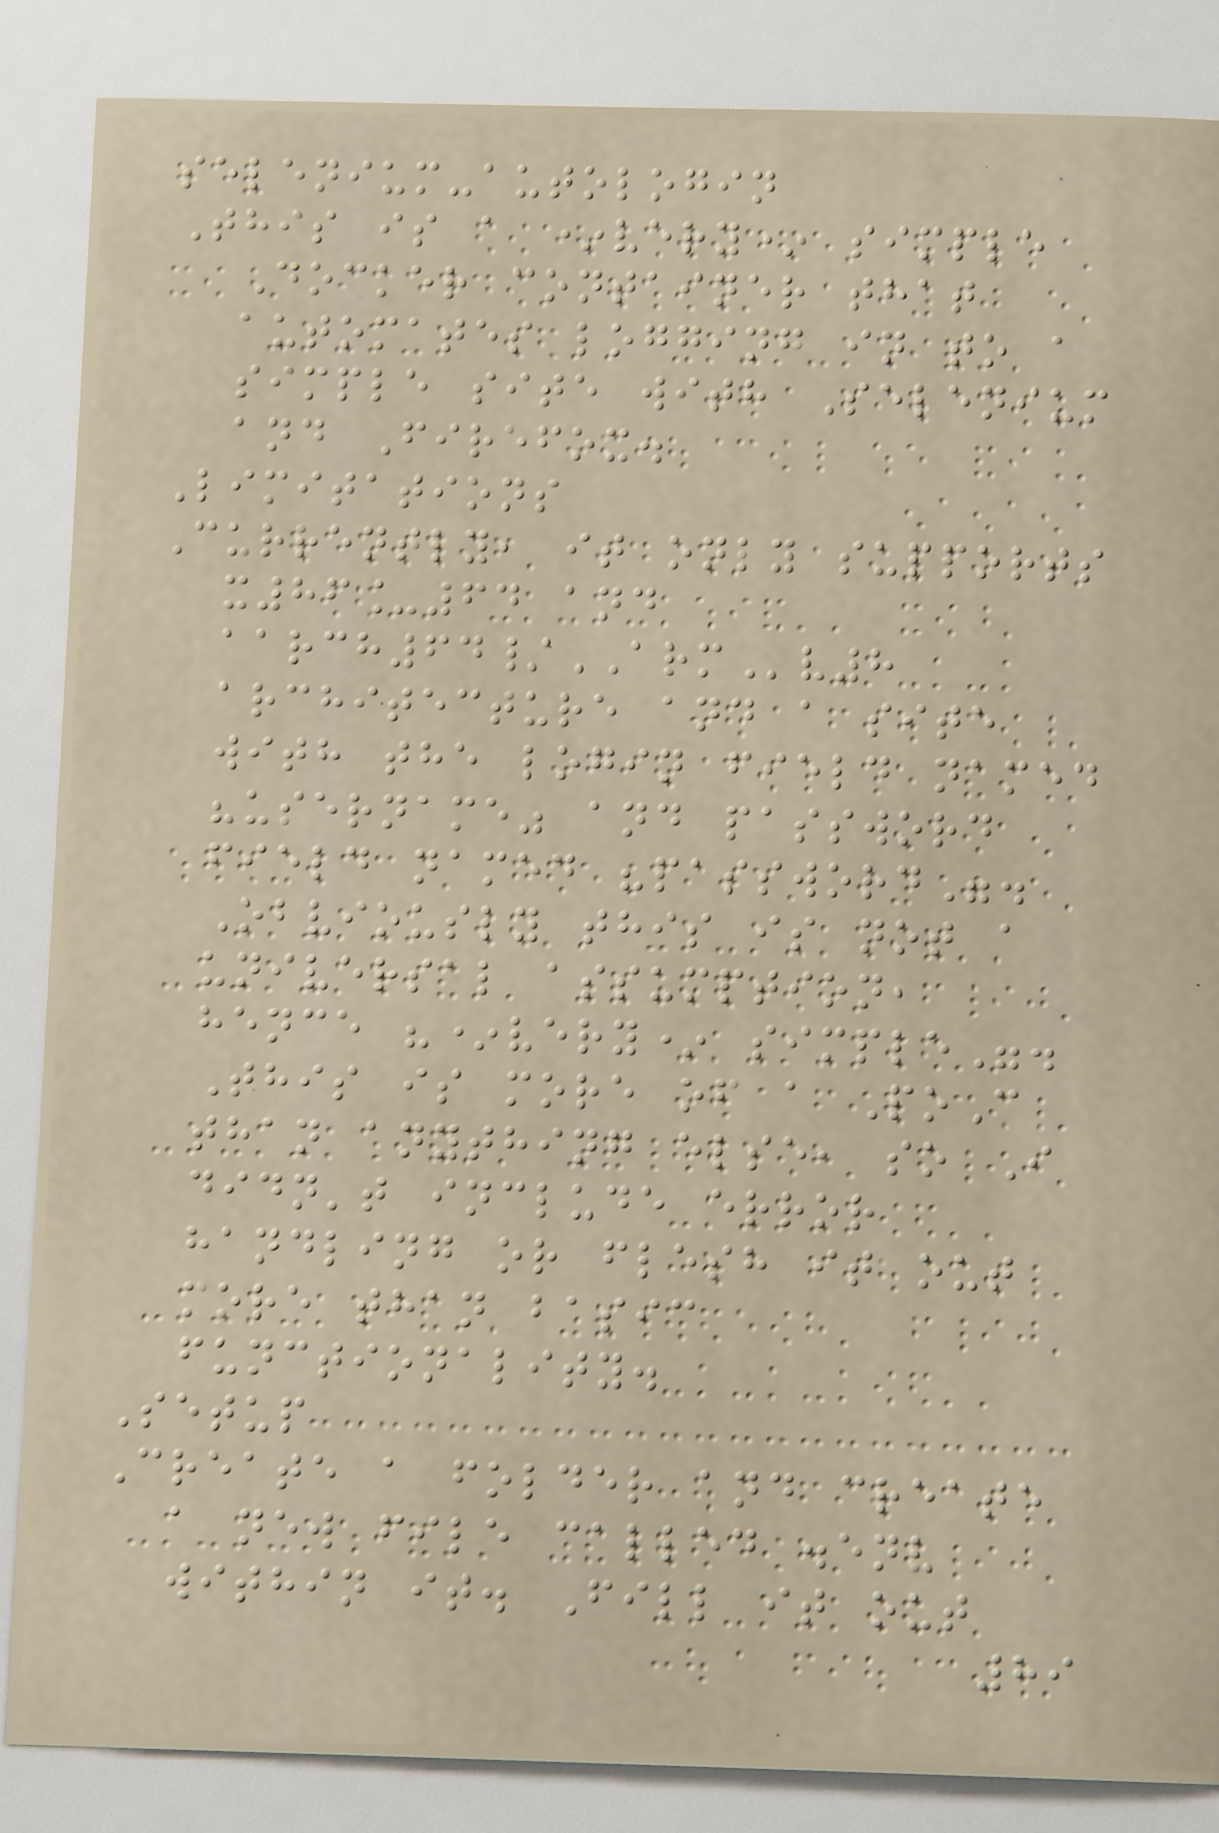selenium-autologin
This is a *very* simple
Docker container that
automates logging in to a
simple site with Selenium
and Firefox.
Limitations
Currently, it only supports
x86_64 and
aarch64/ARMv8
architecture and a site
with the login field named
"username" and password
field named "password".
Obviously this is not a
universal assumption,
hence "*very* simple".
This is more of a PoC
than anything else, so I
didn't include error
handling or flesh it out
more than basic
functionality.
Setup
Create a folder and create
a new file called .env
within it. Fill it out
89
